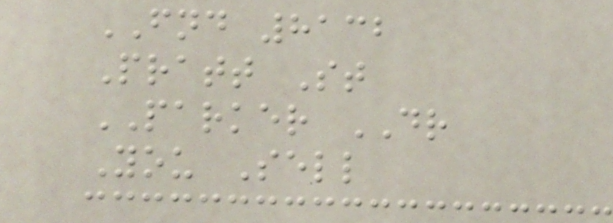FND 8132
Pratt St
PARKER DR
You Sell
